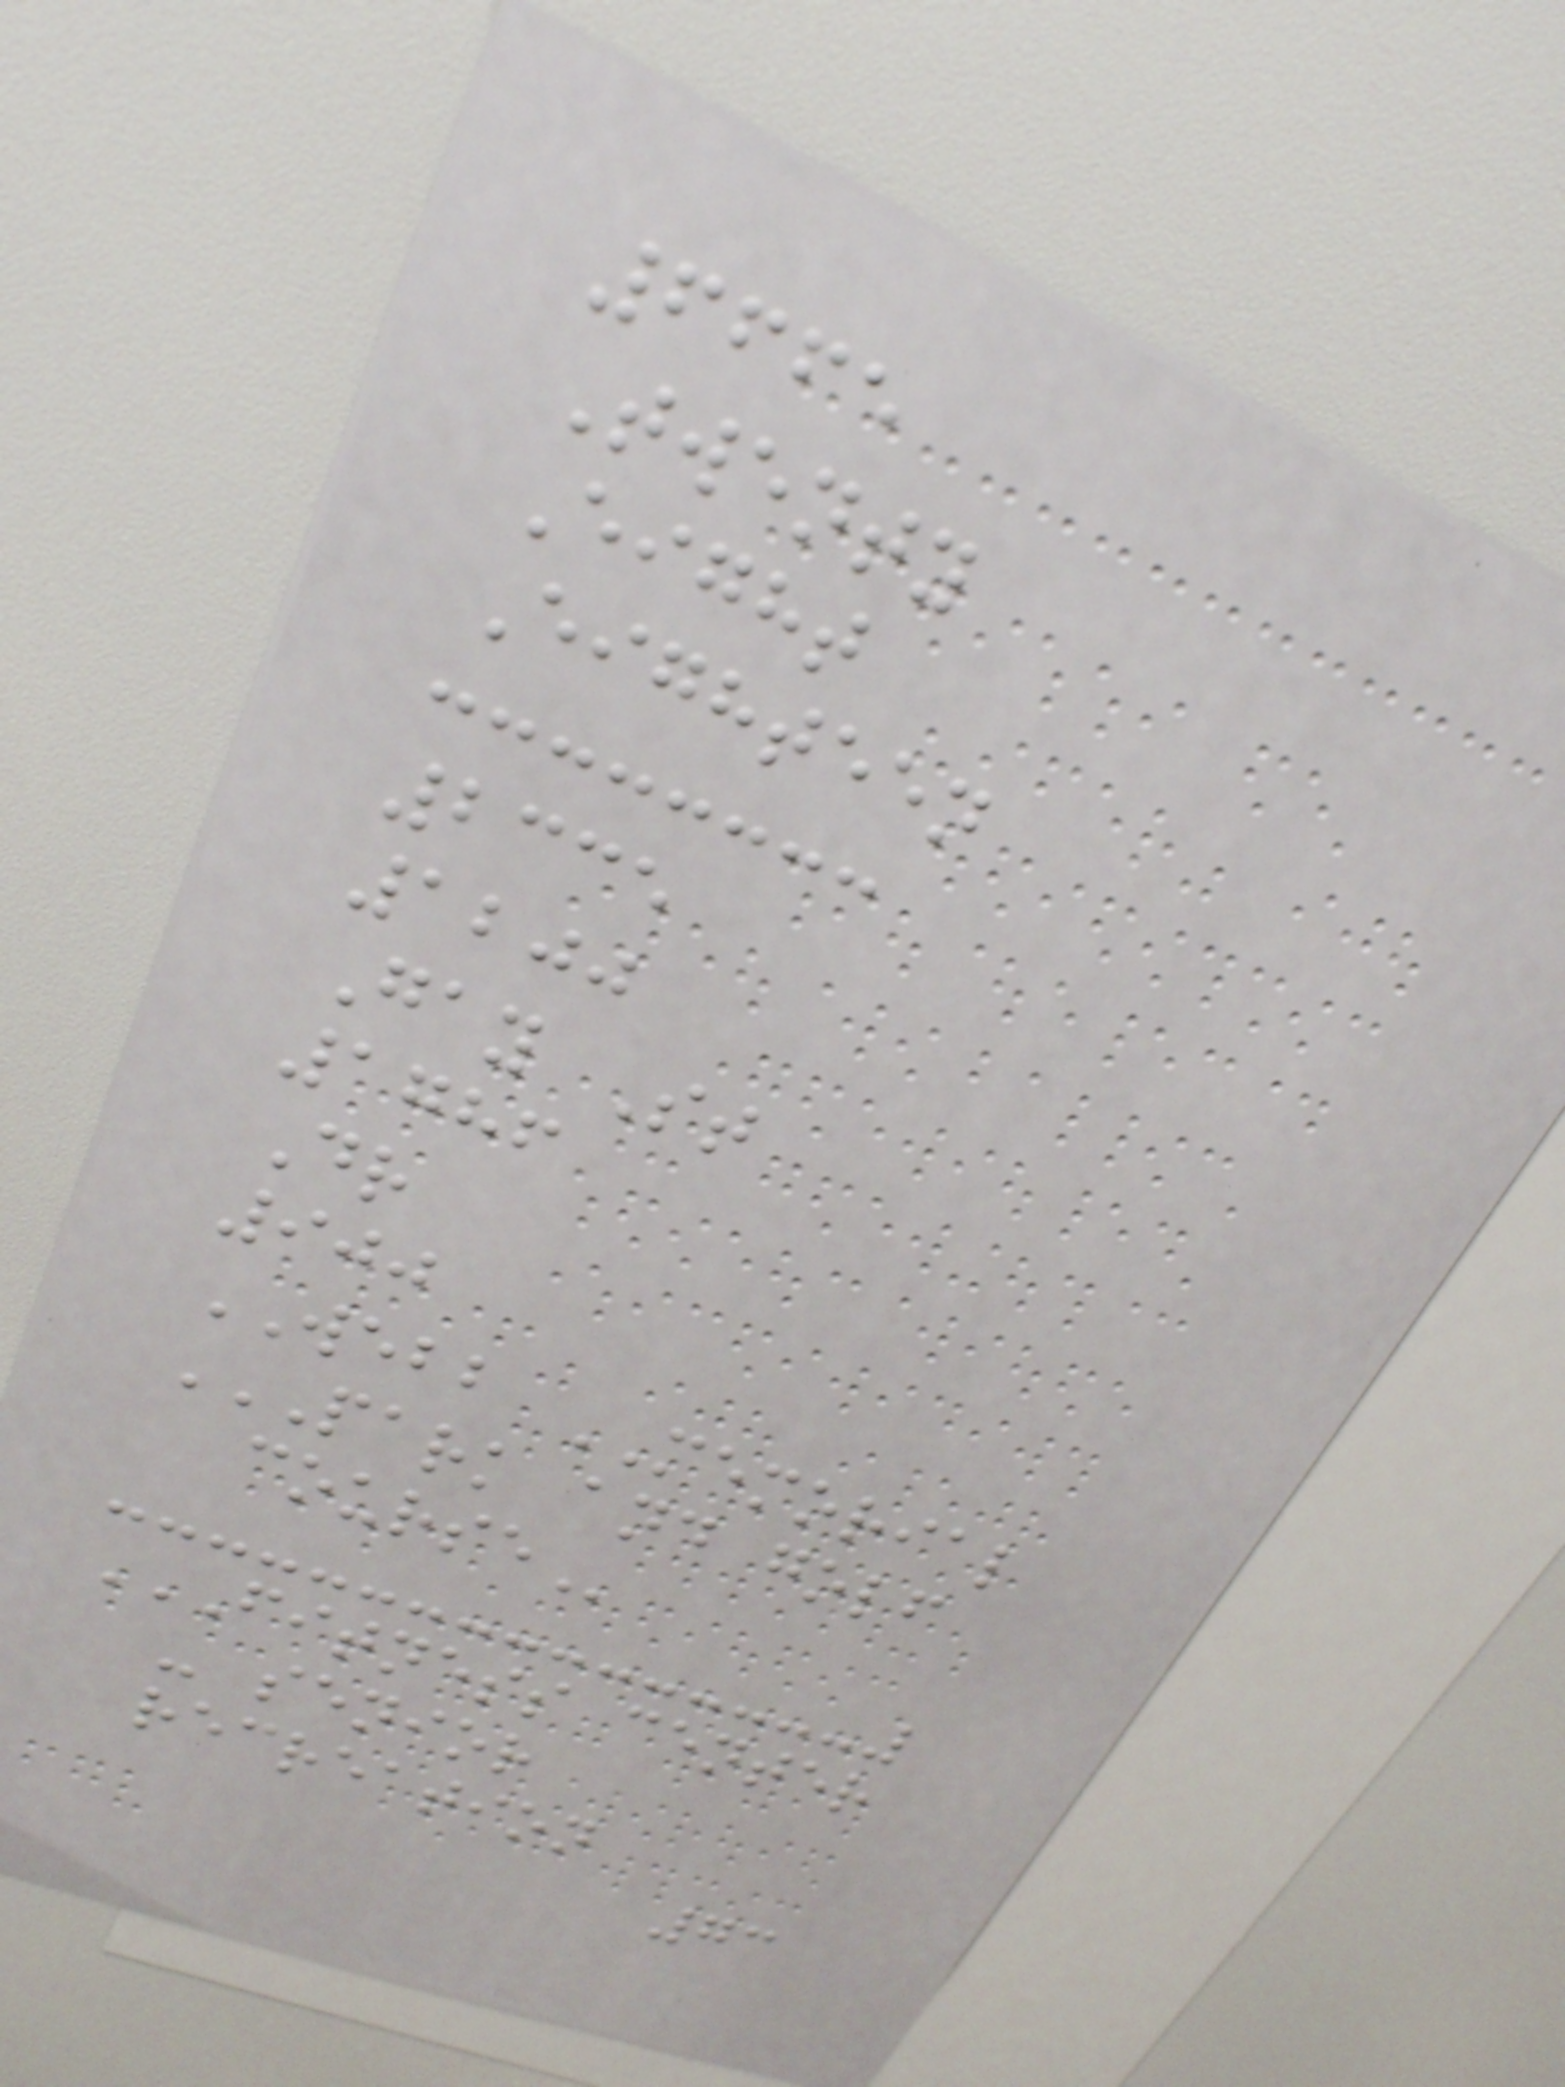6665
Twenty
Eight
Eighteen
2335
1200
Gay St
1786
Dr
900
WEBB MEMORIAL
PARK AND GOLF
COURSE
FITNESS CENTER
- SENIOR
RECREATION
73
